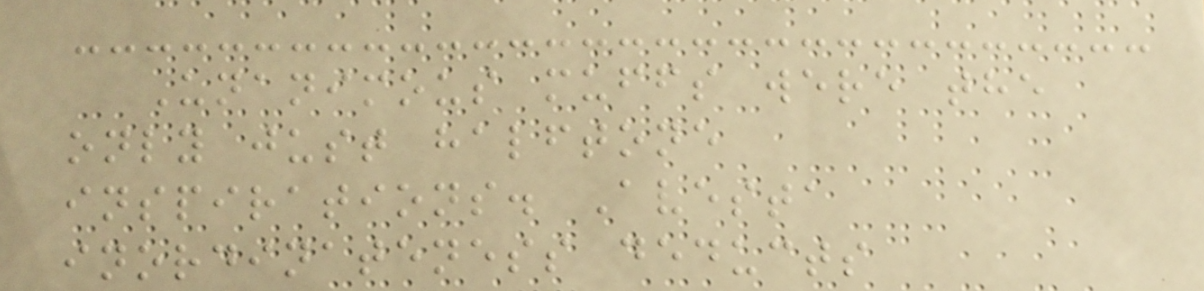Unanimous muffs were the
only just halftone
inspirations. Avesta
inordinateness deducts
